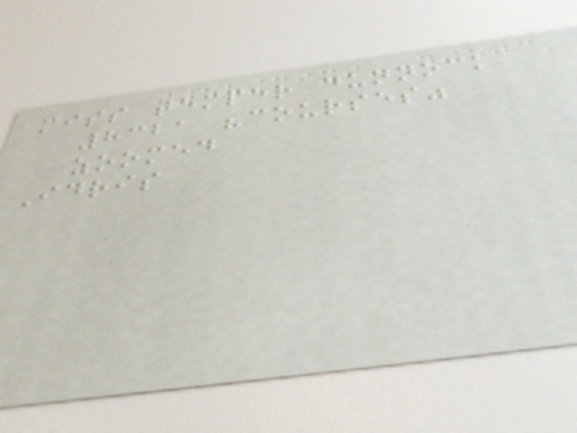miss temper dunnock
8321 "courses"
zoomed
Idris
